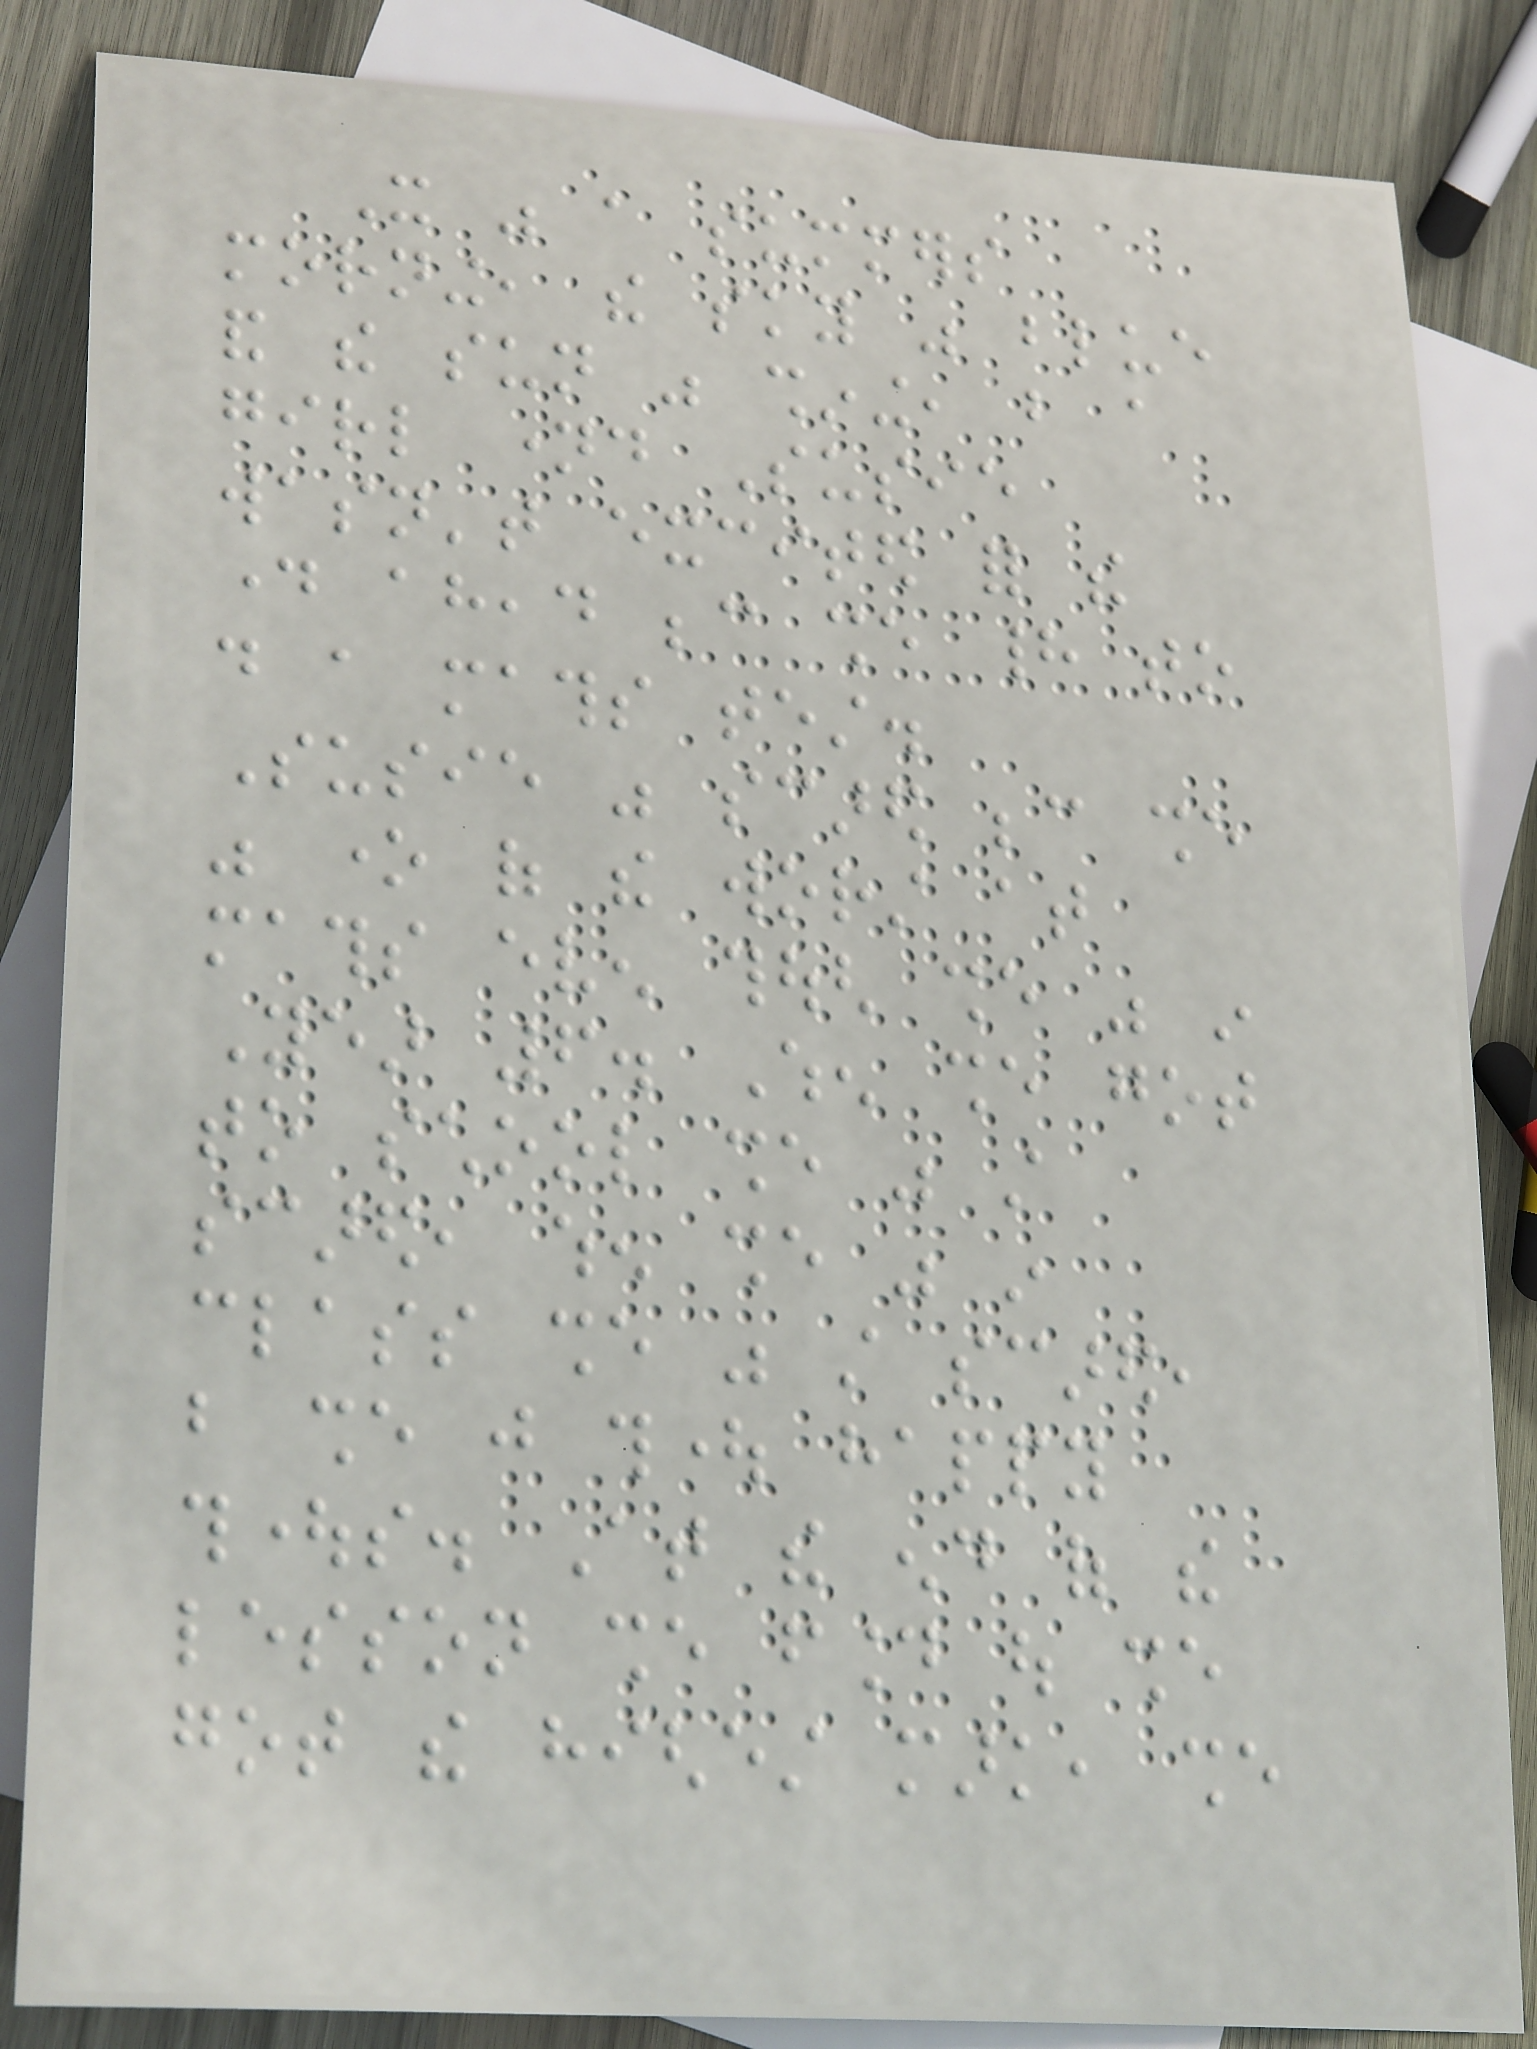It was a summers
morning, the sky was blue
and the sun was shining, but a
girl named Susie
wasn't excited for the
day ahead because she had to
do a maths test.
Susie was scared because she
was one of the worst at
maths even though she was in
Year 6. When she got
to school she was still
scared, when she was in
class she was still scared,
but she just thought happy
thoughts. At the end of the
lesson she found out she
got the highest mark, she
